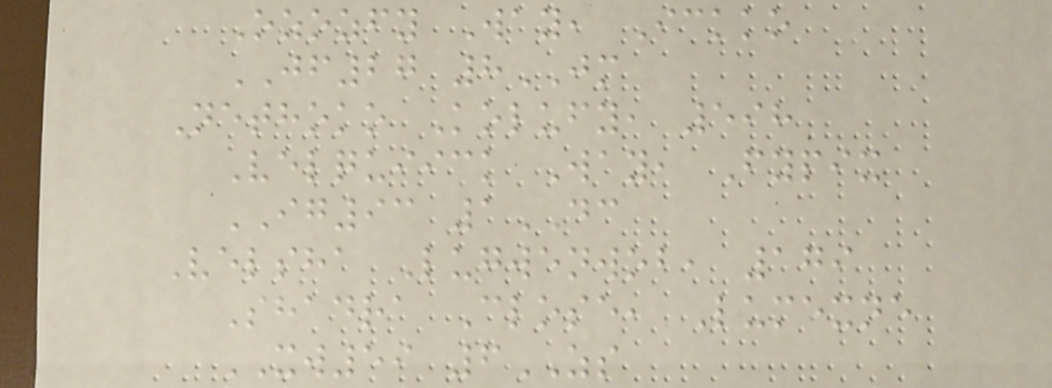Ozozfy Way, Ickko
JF27 8JM
Nethoko Kolufy, 598
Velquiick Way, Fypix
IG93 1DC
Velsha Lugwenwob, 179
Shadra Close, Lumexne
XW59 6ZS
